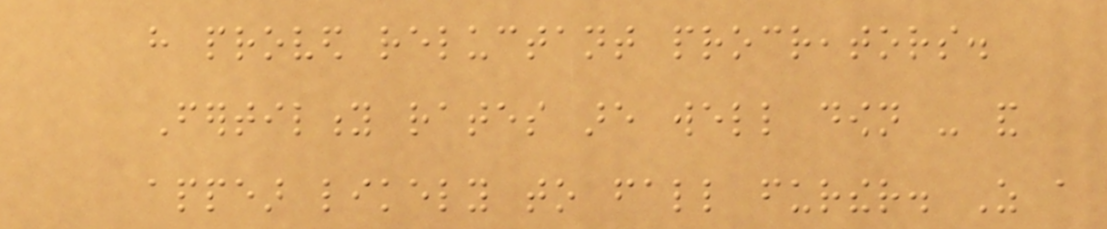have proved reluctant procreators.
Fertility rates are well down - and
appear likely to fall further. As a
